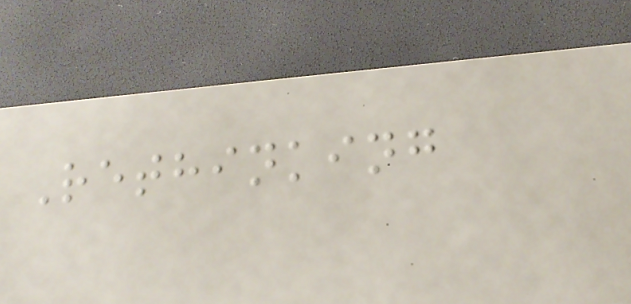Rethinking
